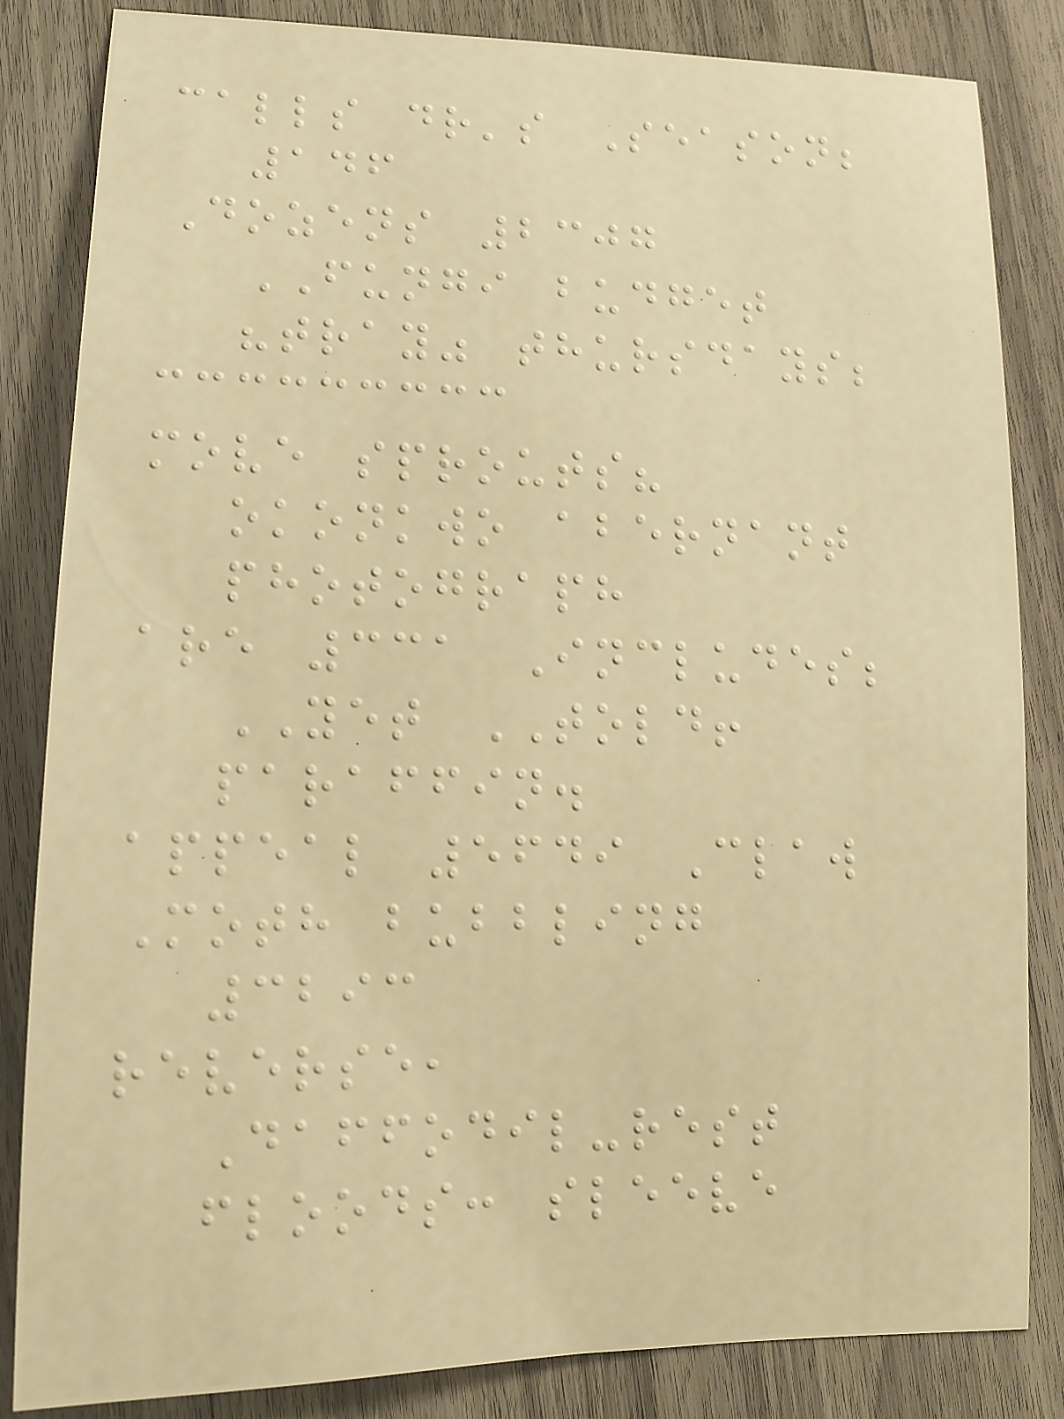calls dr's Season;
146
Dozens 2307
FUNGI budget
"tray" thursdays;
move sprouts?
okonkwo abernant
photograph
are 331 Includes;
YET TOLD!
paraffin.
appeal 5649 Claw
Moth bubbling
3293
reverse,
Daffodil-rest
floods: sleeve
